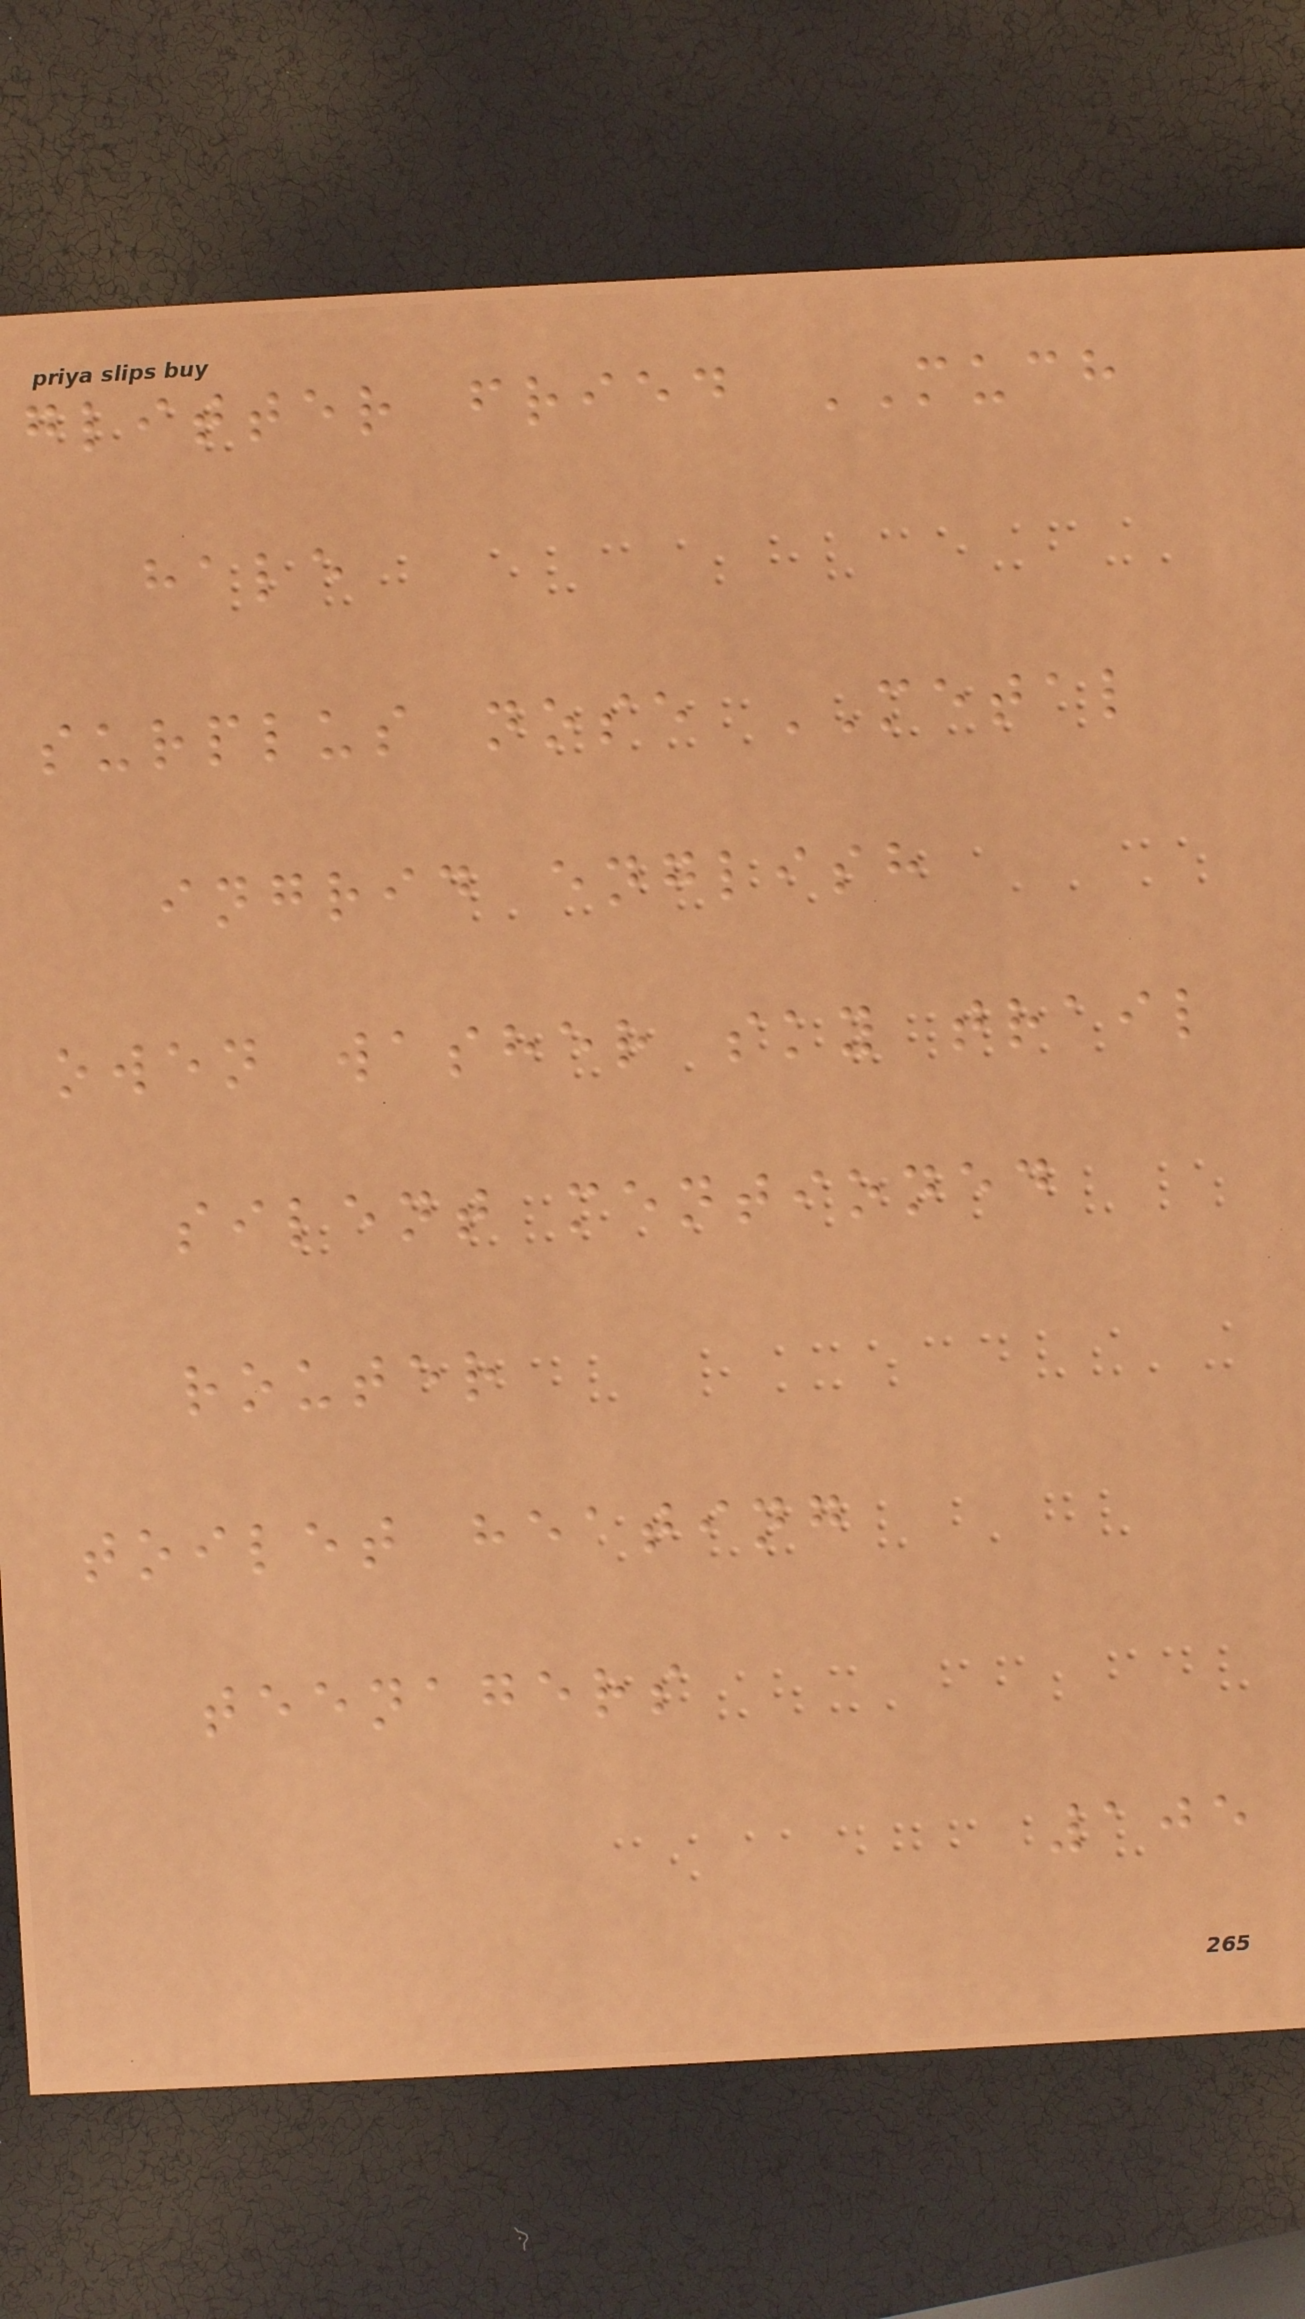glitter fried MUCH
hale
surplus nose METAL
ingrid english
owen washer sky trail
silent mentioned
router
toilet heating
teenagers
105
